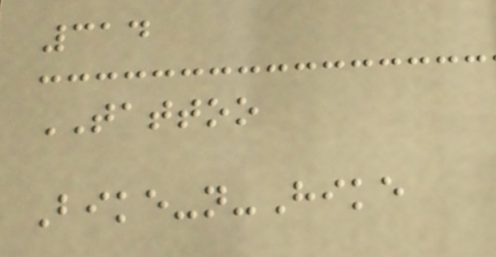314
TATTOO
Bike-n-Hike
